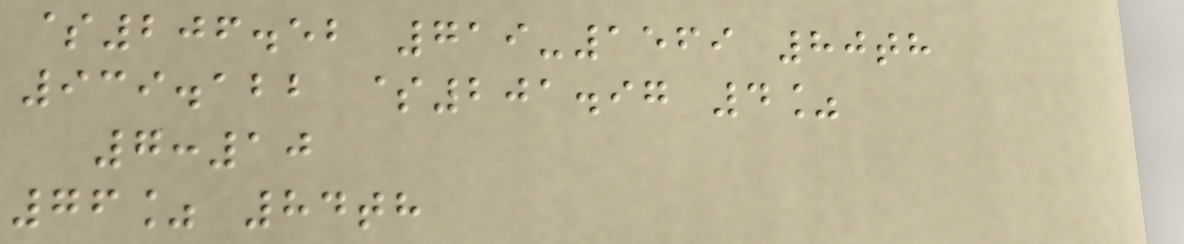$206.52 719-1569 80th
939.122 $201.97 4%
7:10
76% 84th
